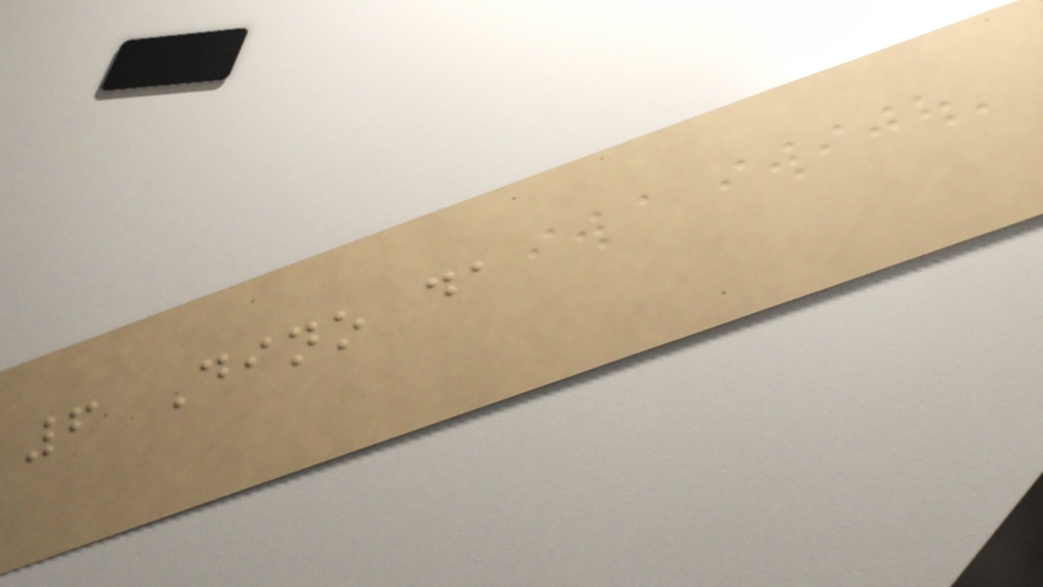6 Dino da
